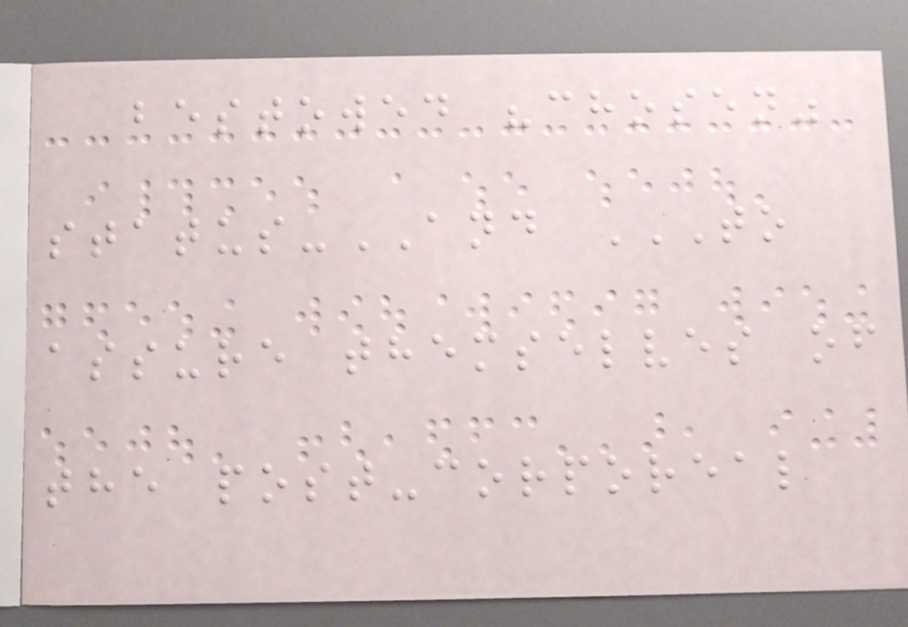bestowed "chosen"
status-AND TO
ASSURE THEMSELVES OF
THE POST-CORPOREAL
